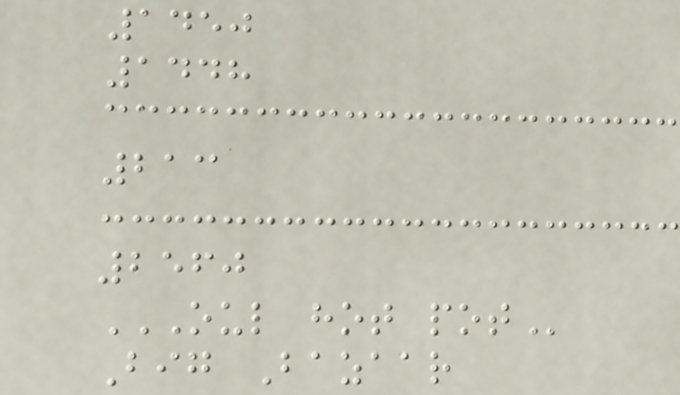1450
1448
213
2560
OUL HOT POT
Big Bazaar
